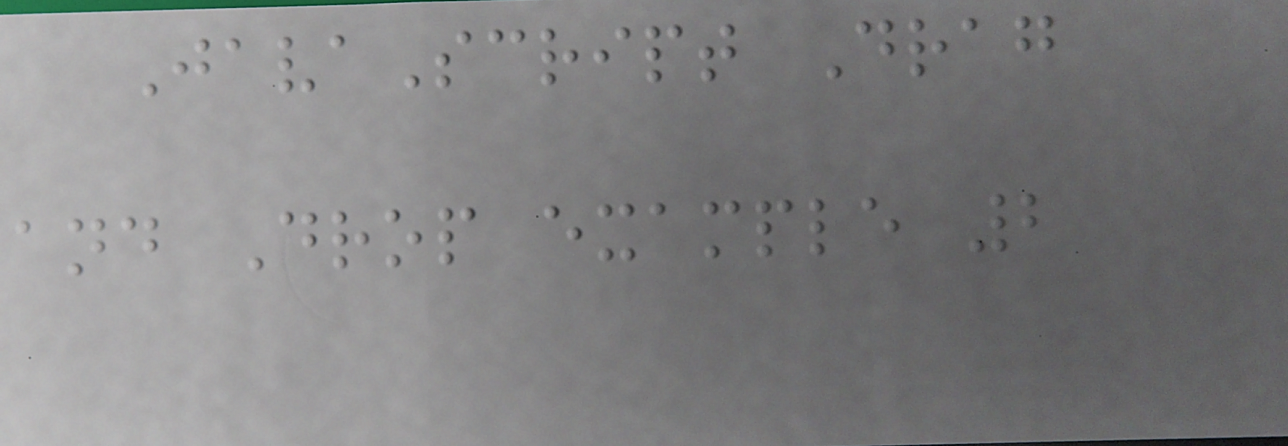JavaScript Drag
and Drop example 2
